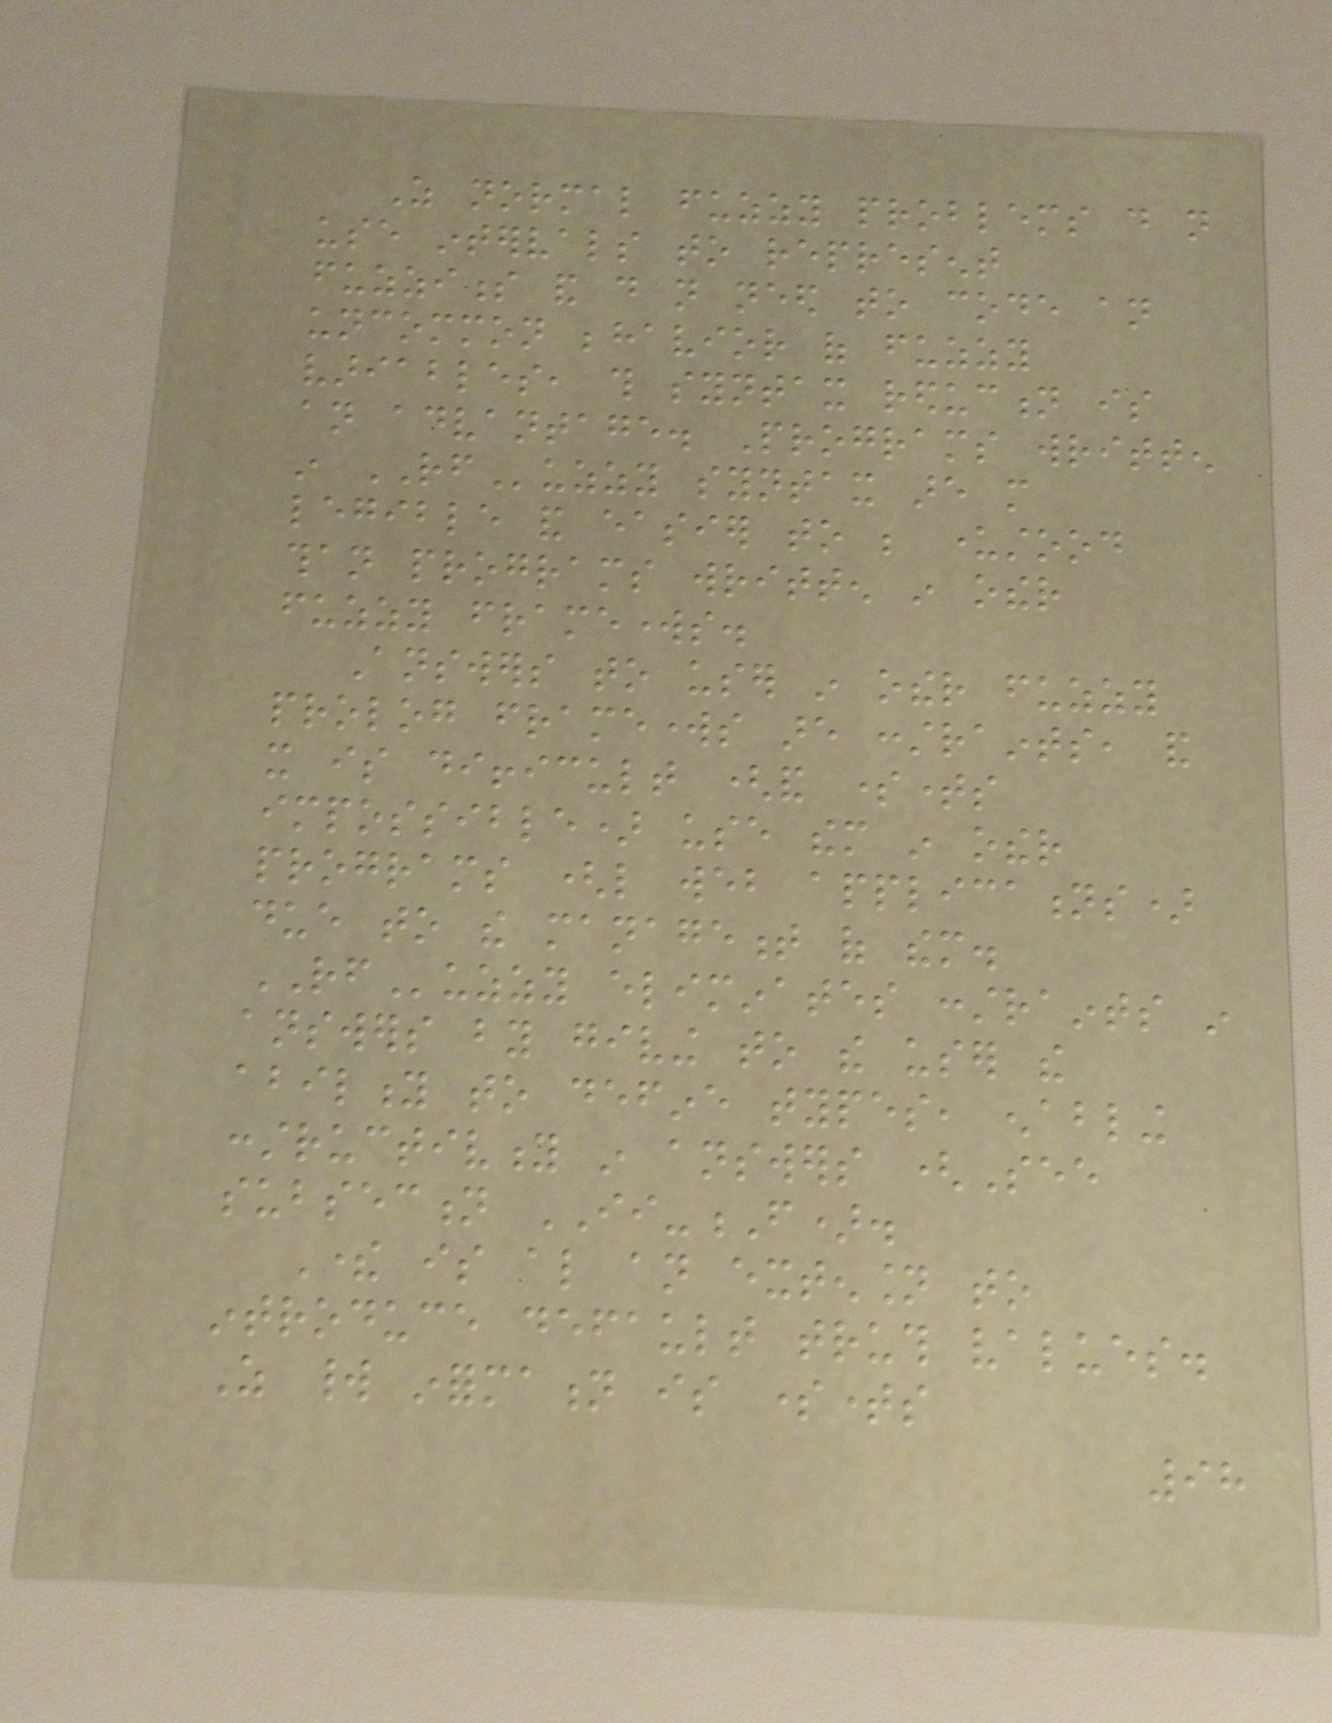As normal fuzzy problems do not
use intervals to represent
fuzziness and do not need to code an
uncommon behavior of fuzzy
variables, this syntax reduction is
an advantage. Programs written
in RFuzzy syntax are more
legible and easier to be understood
than programs written in other
fuzzy frameworks.
Answers to user in other fuzzy
prolog frameworks are constraints, and
it is difficult (and sometimes
impossible) use them in other
programs (like web applications)
due to the management of them.
RFuzzy eliminates constraints in
answers by giving to the user the
ability to define types, enabling
constructivity in answers (See
subsection II-F).
There is also an extension to
introduce default truth values.
As world information is sometimes
98
